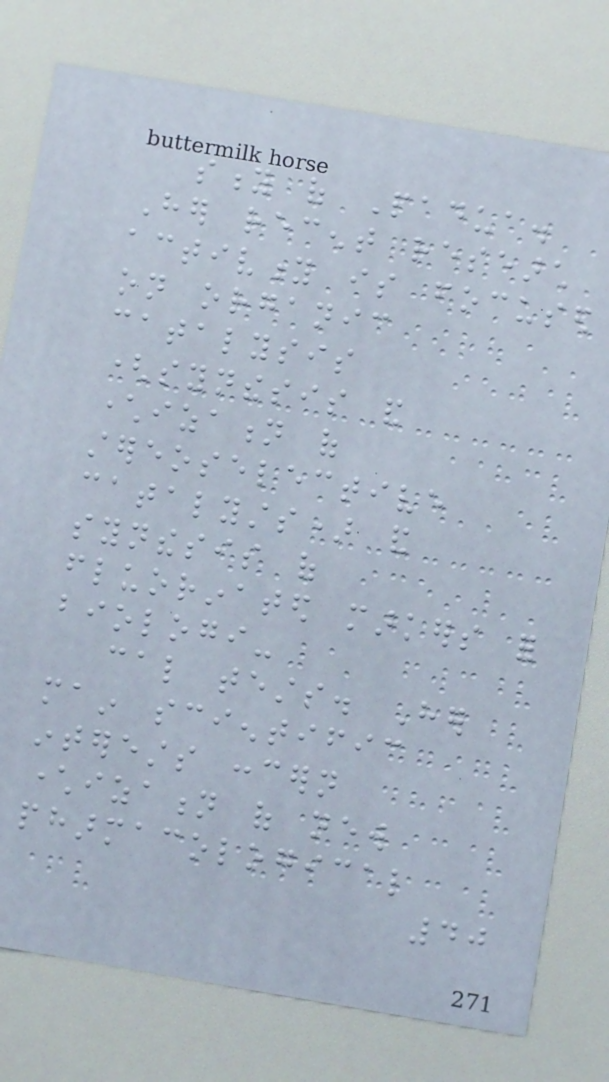sity of Padua.
Her recent research
activity is focused
on organic
catalysis
(synthesis and
characterization of
stereoselective
catalysts) and
synthesis of
fluorinated markers for
biologi-
cal tests. Her
main scientific
interests concern
characterization of new
pharmacological
40
